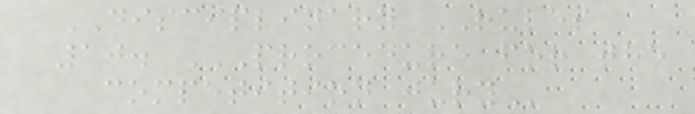DISCIPLINARY RULES
10. PROCEDURE FOR THE
COMPETITION JURY
